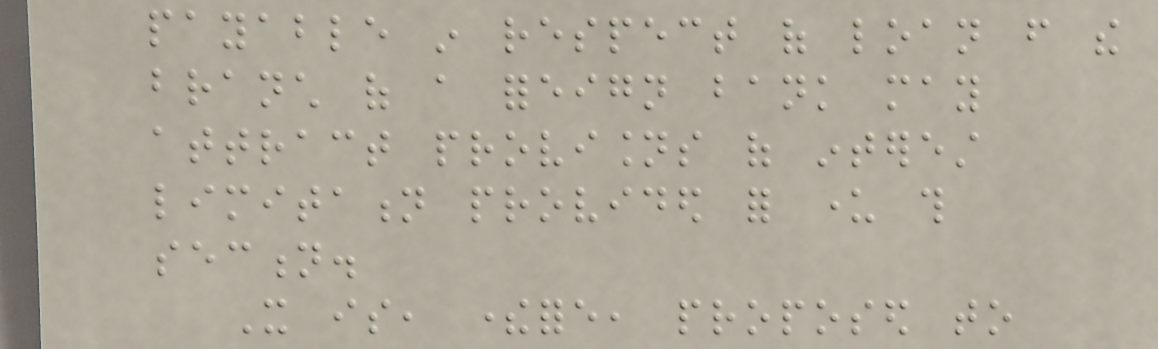payable in respect of loan from the
branch of a foreign bank may
attract provisions of interest
limitation provided for under this
section.
It is, therefore, proposed to
